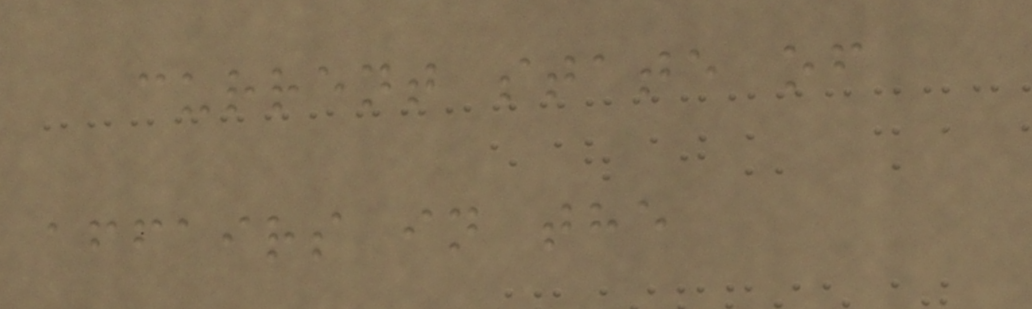current state of
affairs in the
